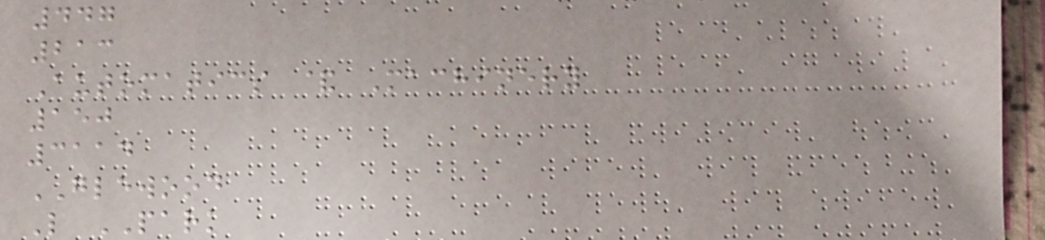447
213
Automatics & Machinery
150
3114
GLEWOOD
L PARK
